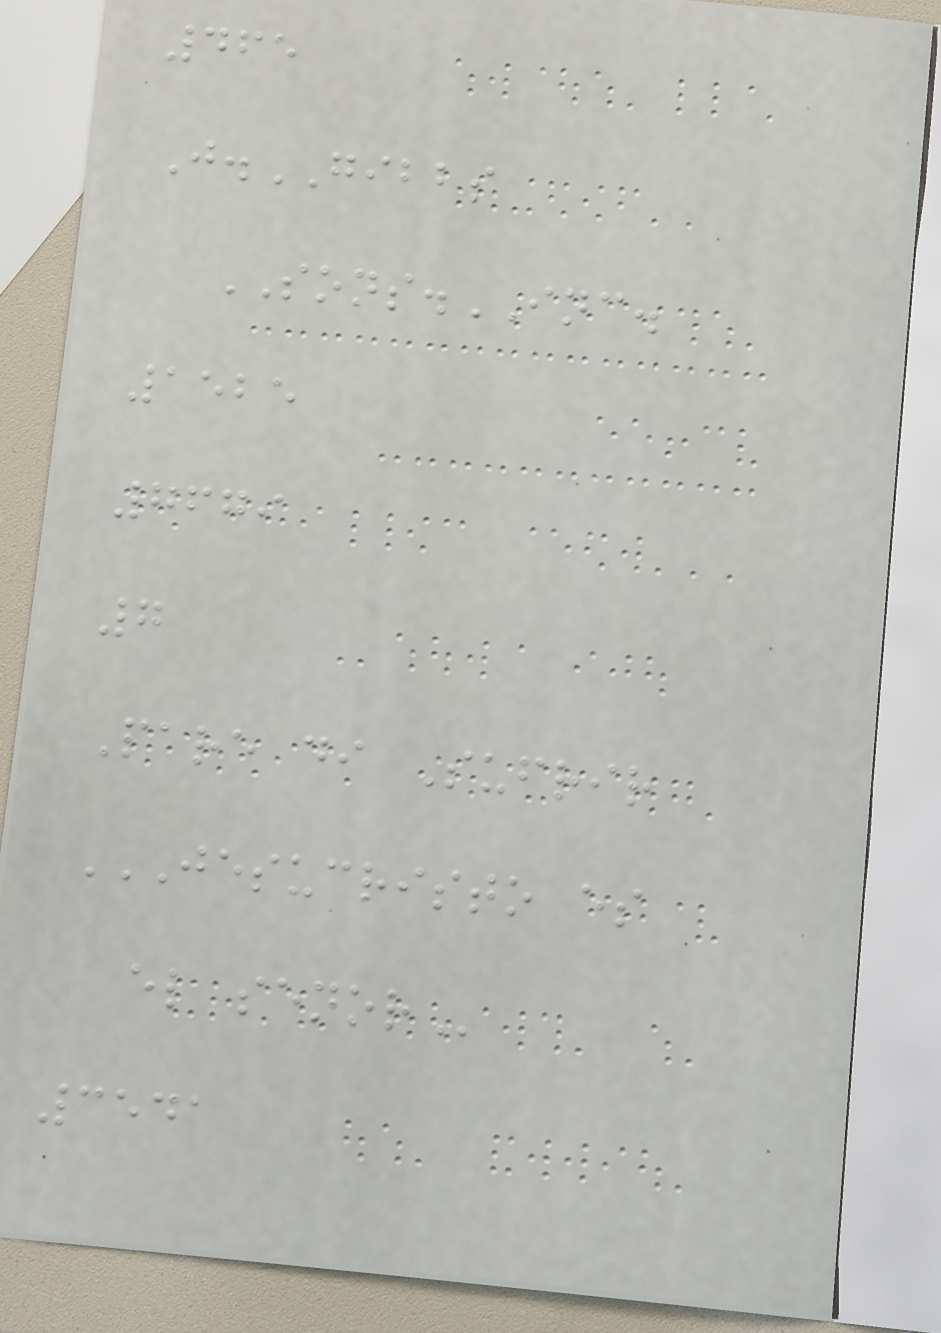465
J.GIBBS
SONS.INC.
1525
7679
7
Pare di Sufrir
JESUCRISTO ES
EL SENOR
3541
